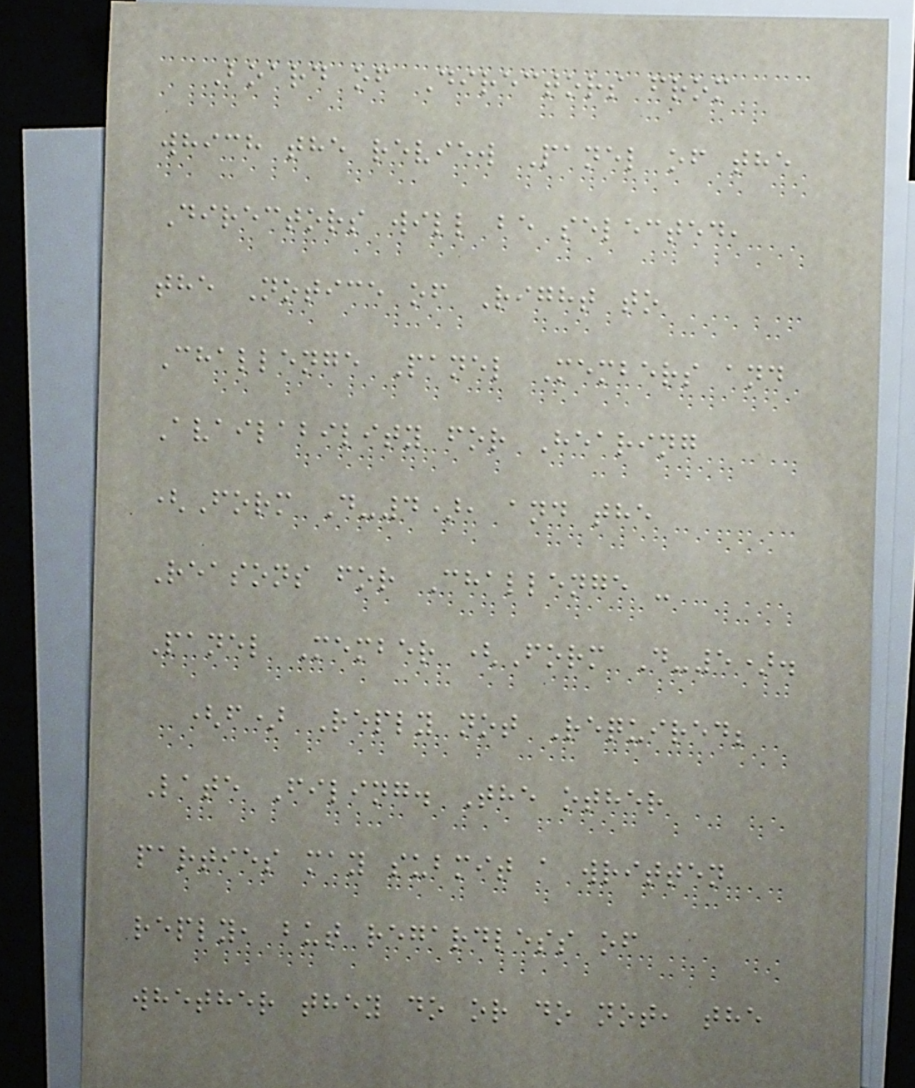Board of Directors from
which the review Panel of the
Directors will be selected,
the Notice of Right to
Challenge Panel Members and
Availability for Hearing
(Form D-4), and the
Reasons for Challenge -
Panel Member (Form D-5).
(f) Reply not Required;
Late Filing. The other
parties may submit a written
reply, but regardless of
whether they do or do not, the
